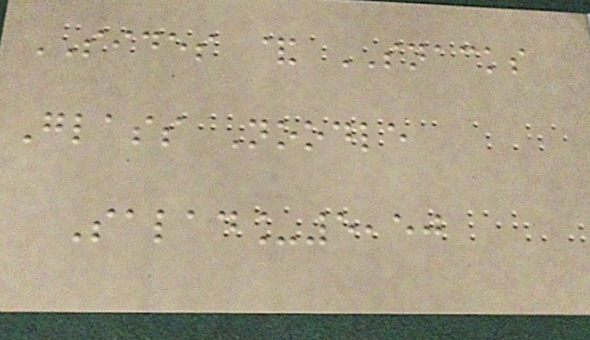SIDES & SNACKS
Glass Noodle
Salad_5,50
